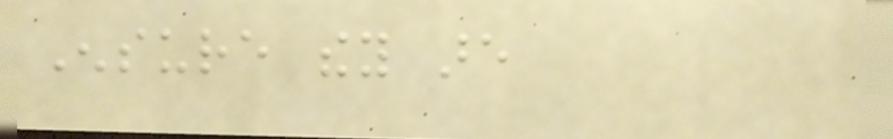Ensure they are
